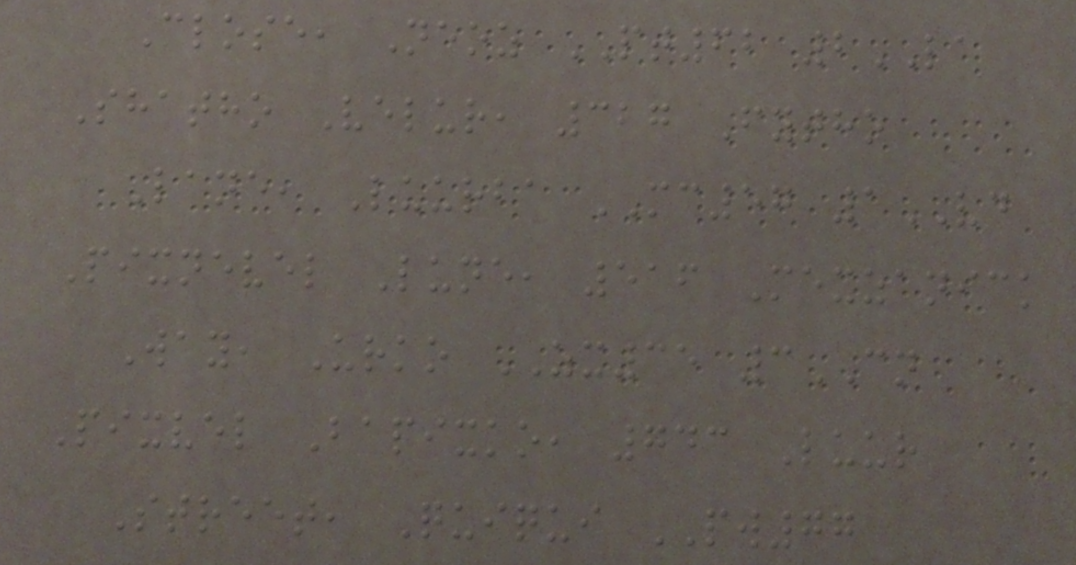Close, Neoz PT62 2LA
Shatho Velur, 327 Fytho
Lane, Luurba MC57 1VD
Pixnevel Lune, 516 Mexzanick
Way, Urko ZX35 3CN
Pixvel Bapixko, 743 Luur
Street, Quiqui PW77
